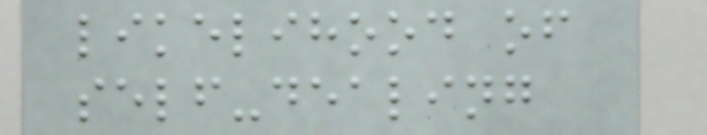likelihood of
self-dealing
